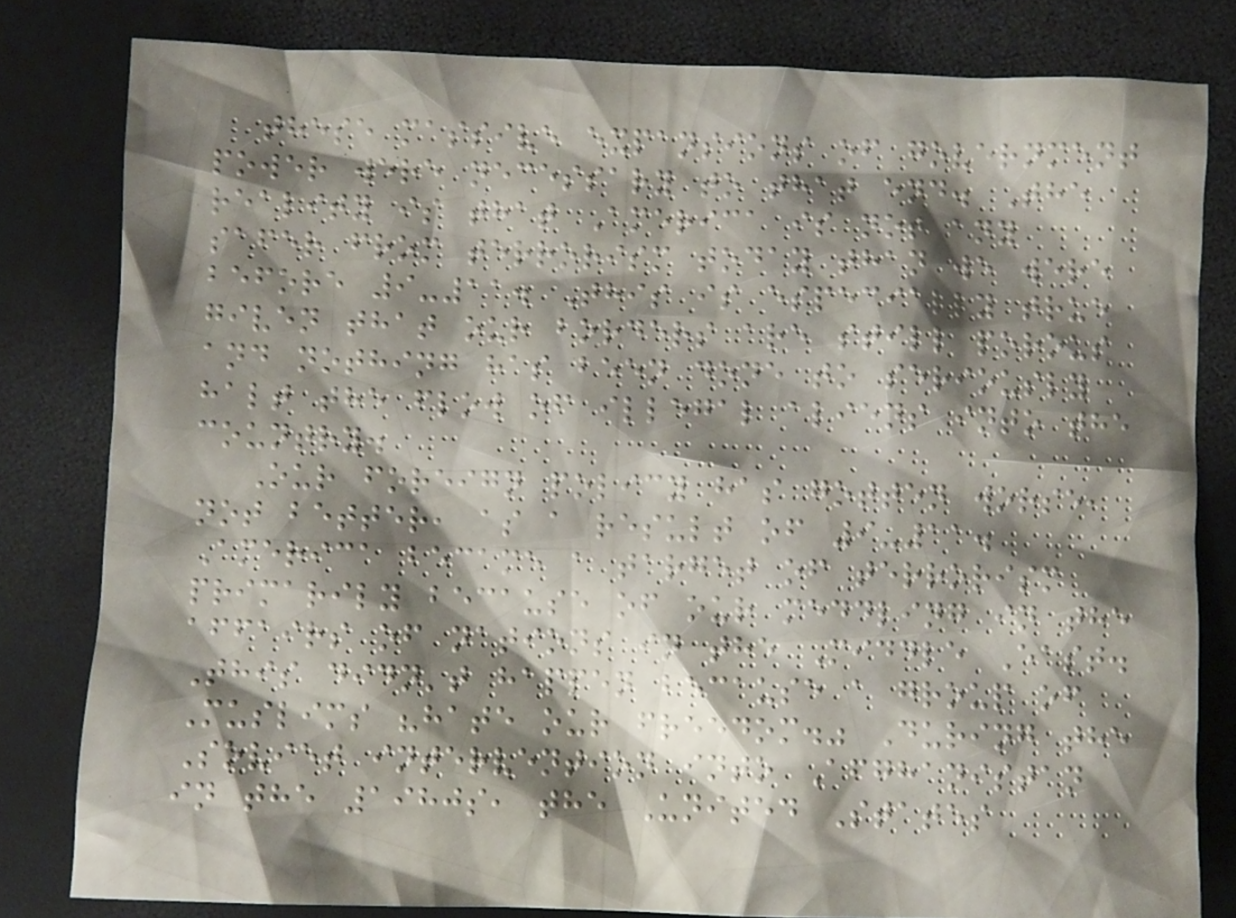these massive expansions of government
power were necessary to that end. The
reality is that America is not any
safer from terrorism today than we were
before 9-11. This is especially true
given that our borders are still porous
and nothing has been done to seriously
halt the flow of illegal aliens into the
country.
Our foreign policy has gotten worse,
not better, as a result of 9-11.
America became a target of terrorism
primarily because of our meddling in the
affairs of nations in the Middle East.
This didn't happen because a group of
Muslims "hate our freedom." During the
Soviet intervention into Afghanistan
in the 1980s, the United States
